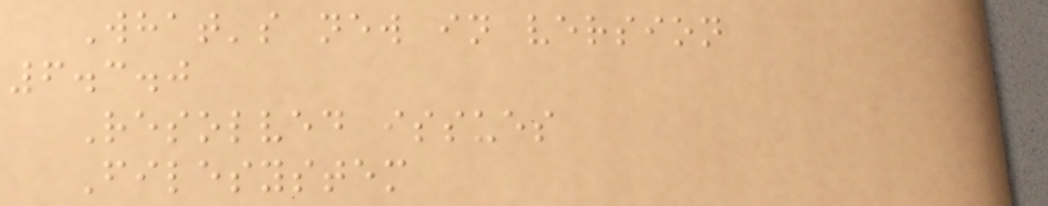What's new in version
6.3.0
Resolved issues
Filesystem
